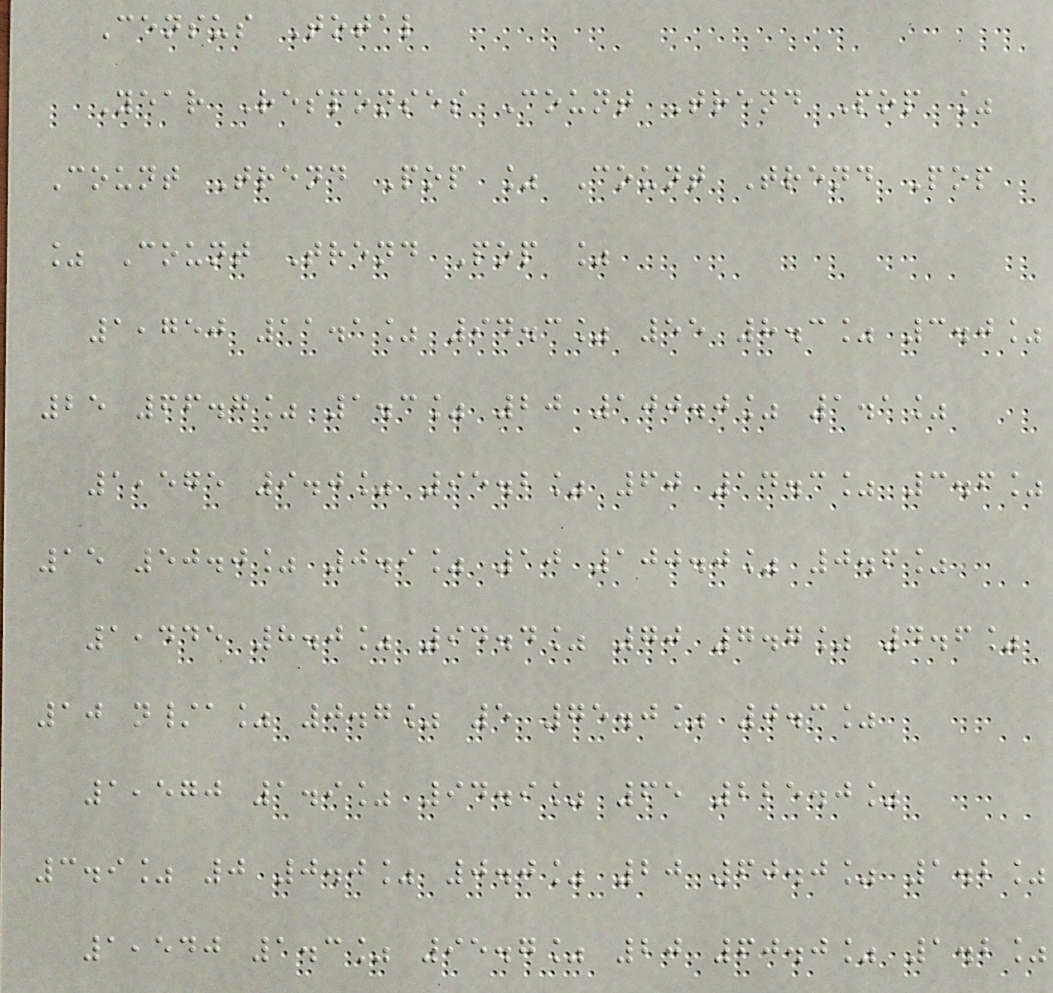Census Total
Year Responses Count Trend Pop %
Count Trend Pop % Count Trend Pop
% Count Trend Pop %
1,750 11.1% 94.3% 55 8.3% 3.0%
25 66.7% 1.3% 20 100.0% 1.1%
1,575 9.0% 95.2% 60 14.3% 3.6%
15 50.0% 0.9% 10 100.0% 0.6%
1,445 8.0% 94.4% 70 7.7% 4.6%
10 n/a% 0.7% 5 75.0% 0.3%
1,570 1.9% 94.9% 65 225.0%
3.9% 0 0.0% 0.0% 20 60.0% 1.2%
1,540 1.3% 95.7% 20 60.0% 1.2%
